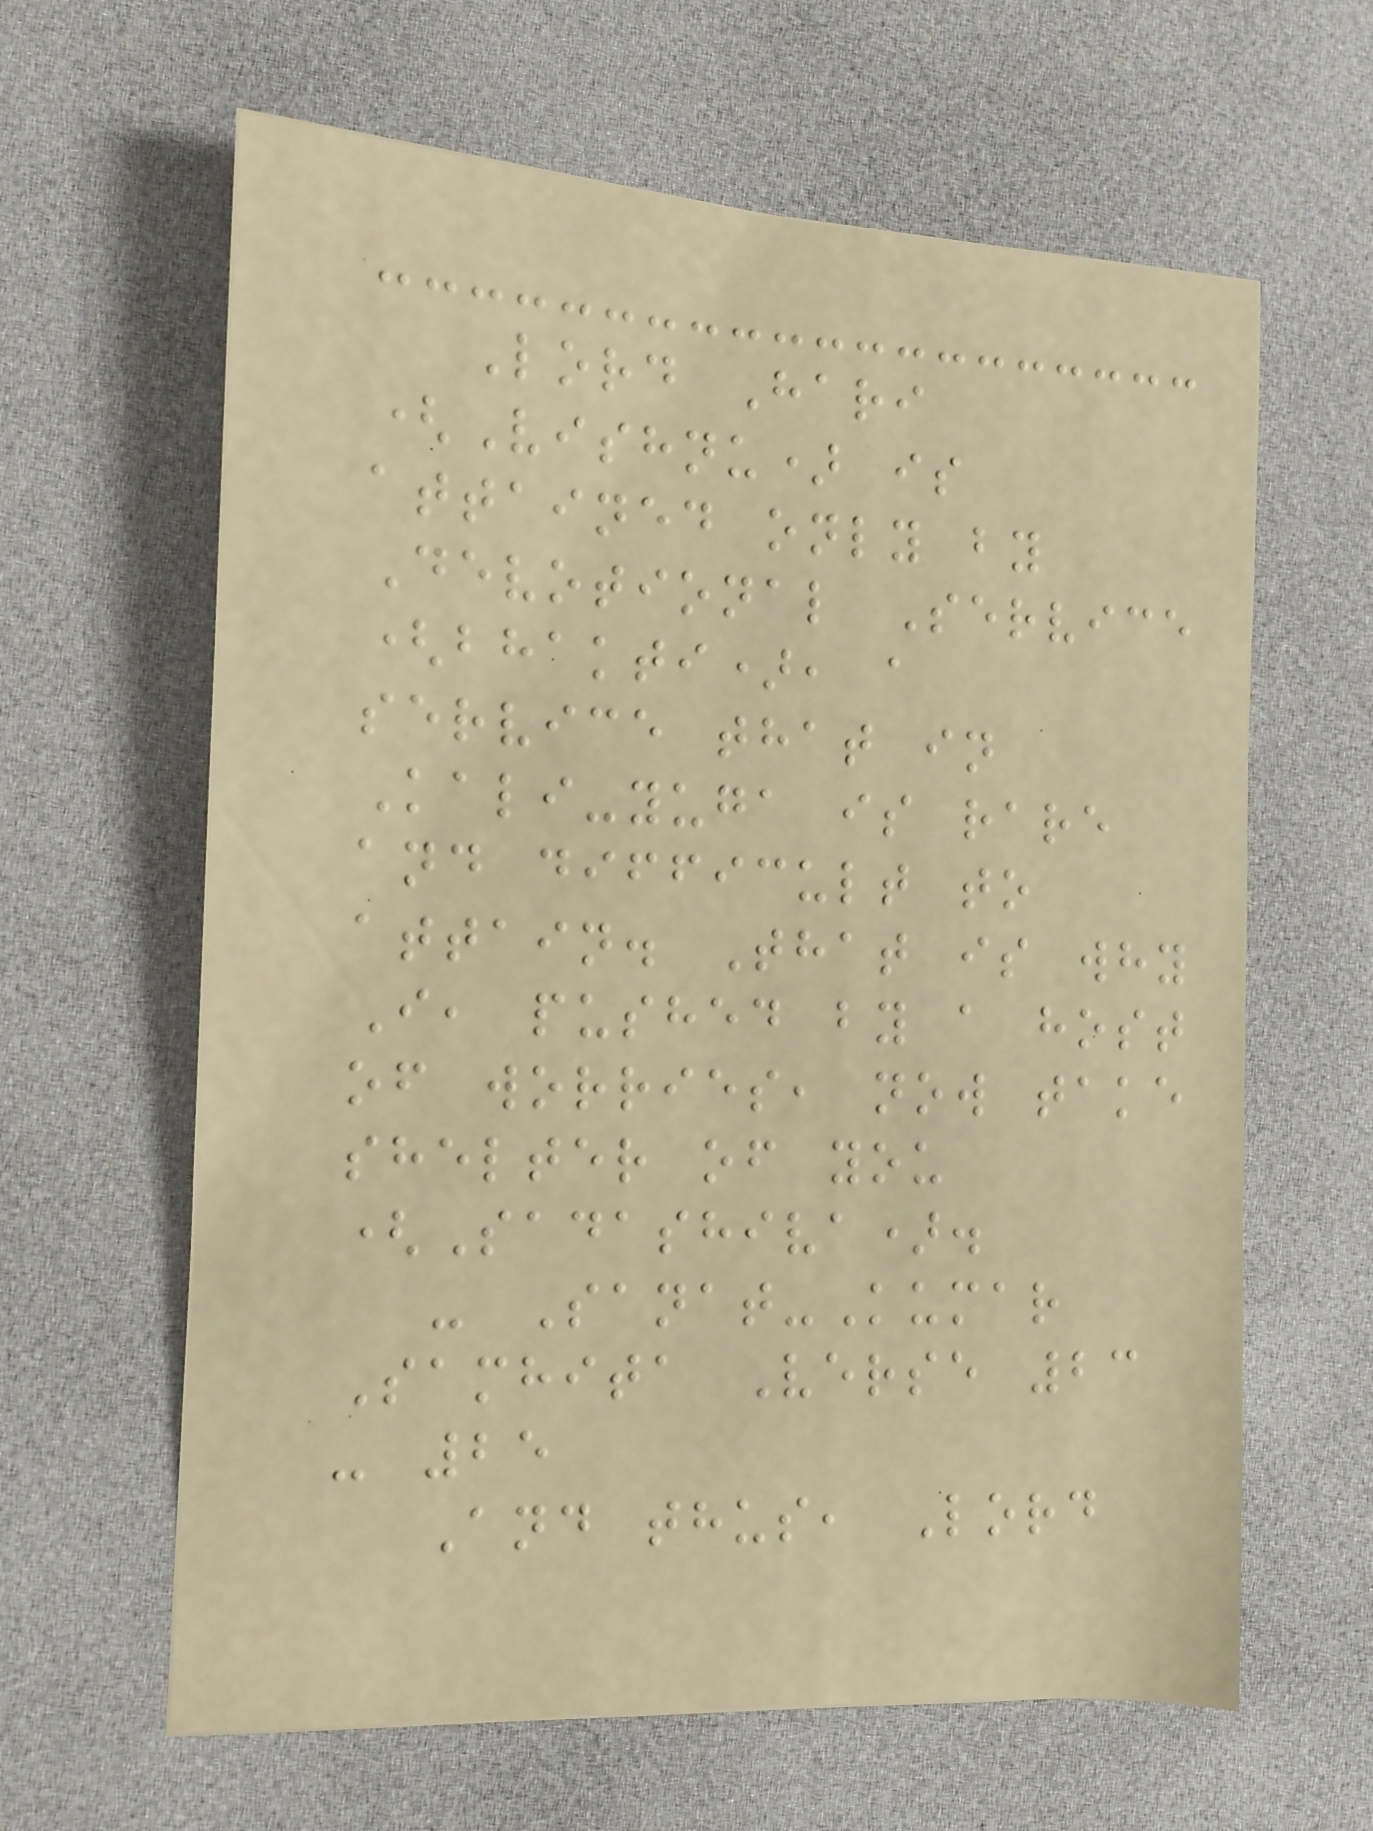Lord Hari
(Vishnu) is
attained only by
Devotional Service
(bhakti), a
service that in
Kali-yuga is rare
and difficult to
attain. That is why
I, pushed by a host
of worries, now take
shelter of you
(Sadashiva).
- Sanat-Kumar
Samhita Verse 23
- 25
And thus, Lord
